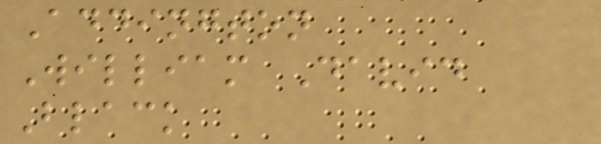Addington
William David
Black
